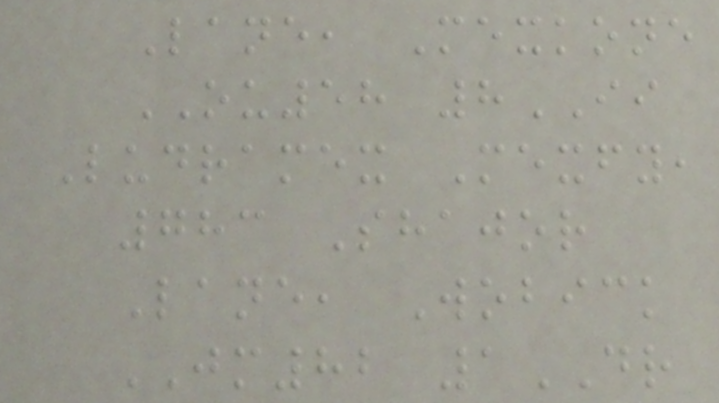Lane, Mexkone
OU58 8II
Ludramex Mexfy,
783 Shajor
Lane, Wobick
JM82 1DR
